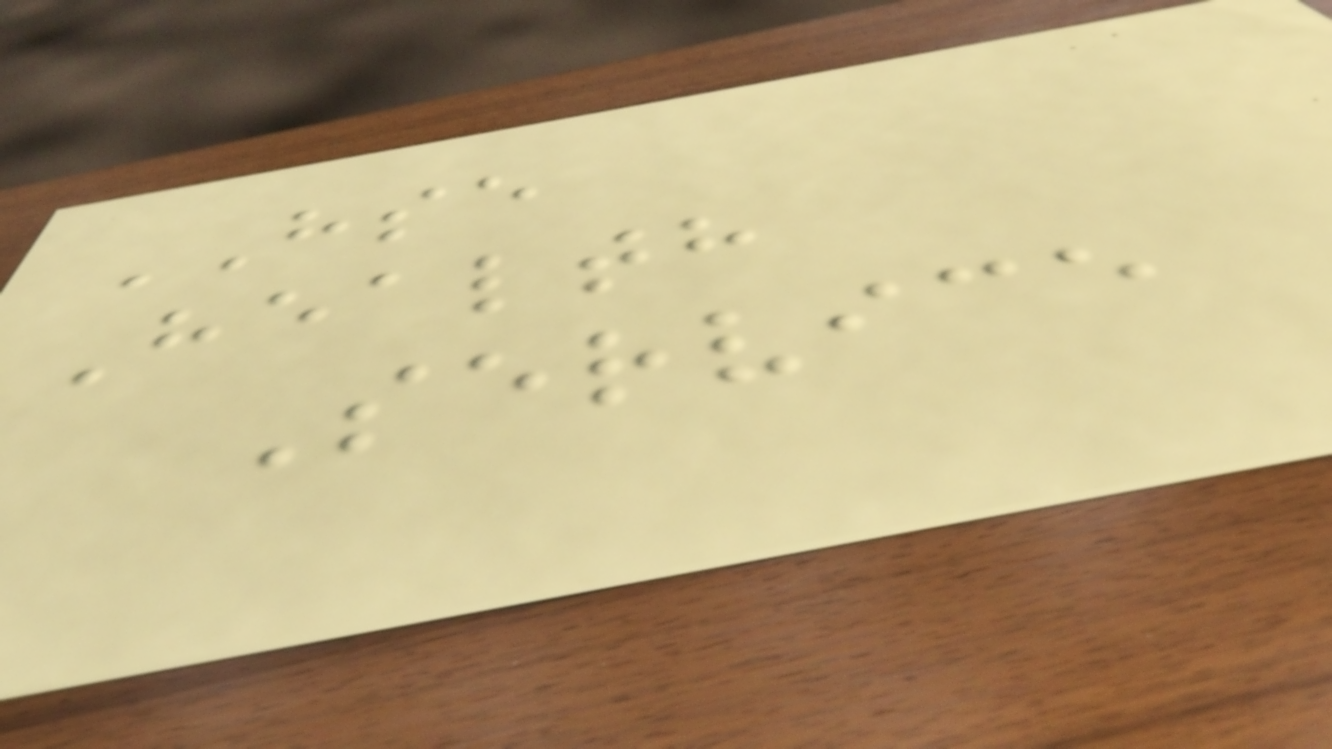HSE
Health
Service
